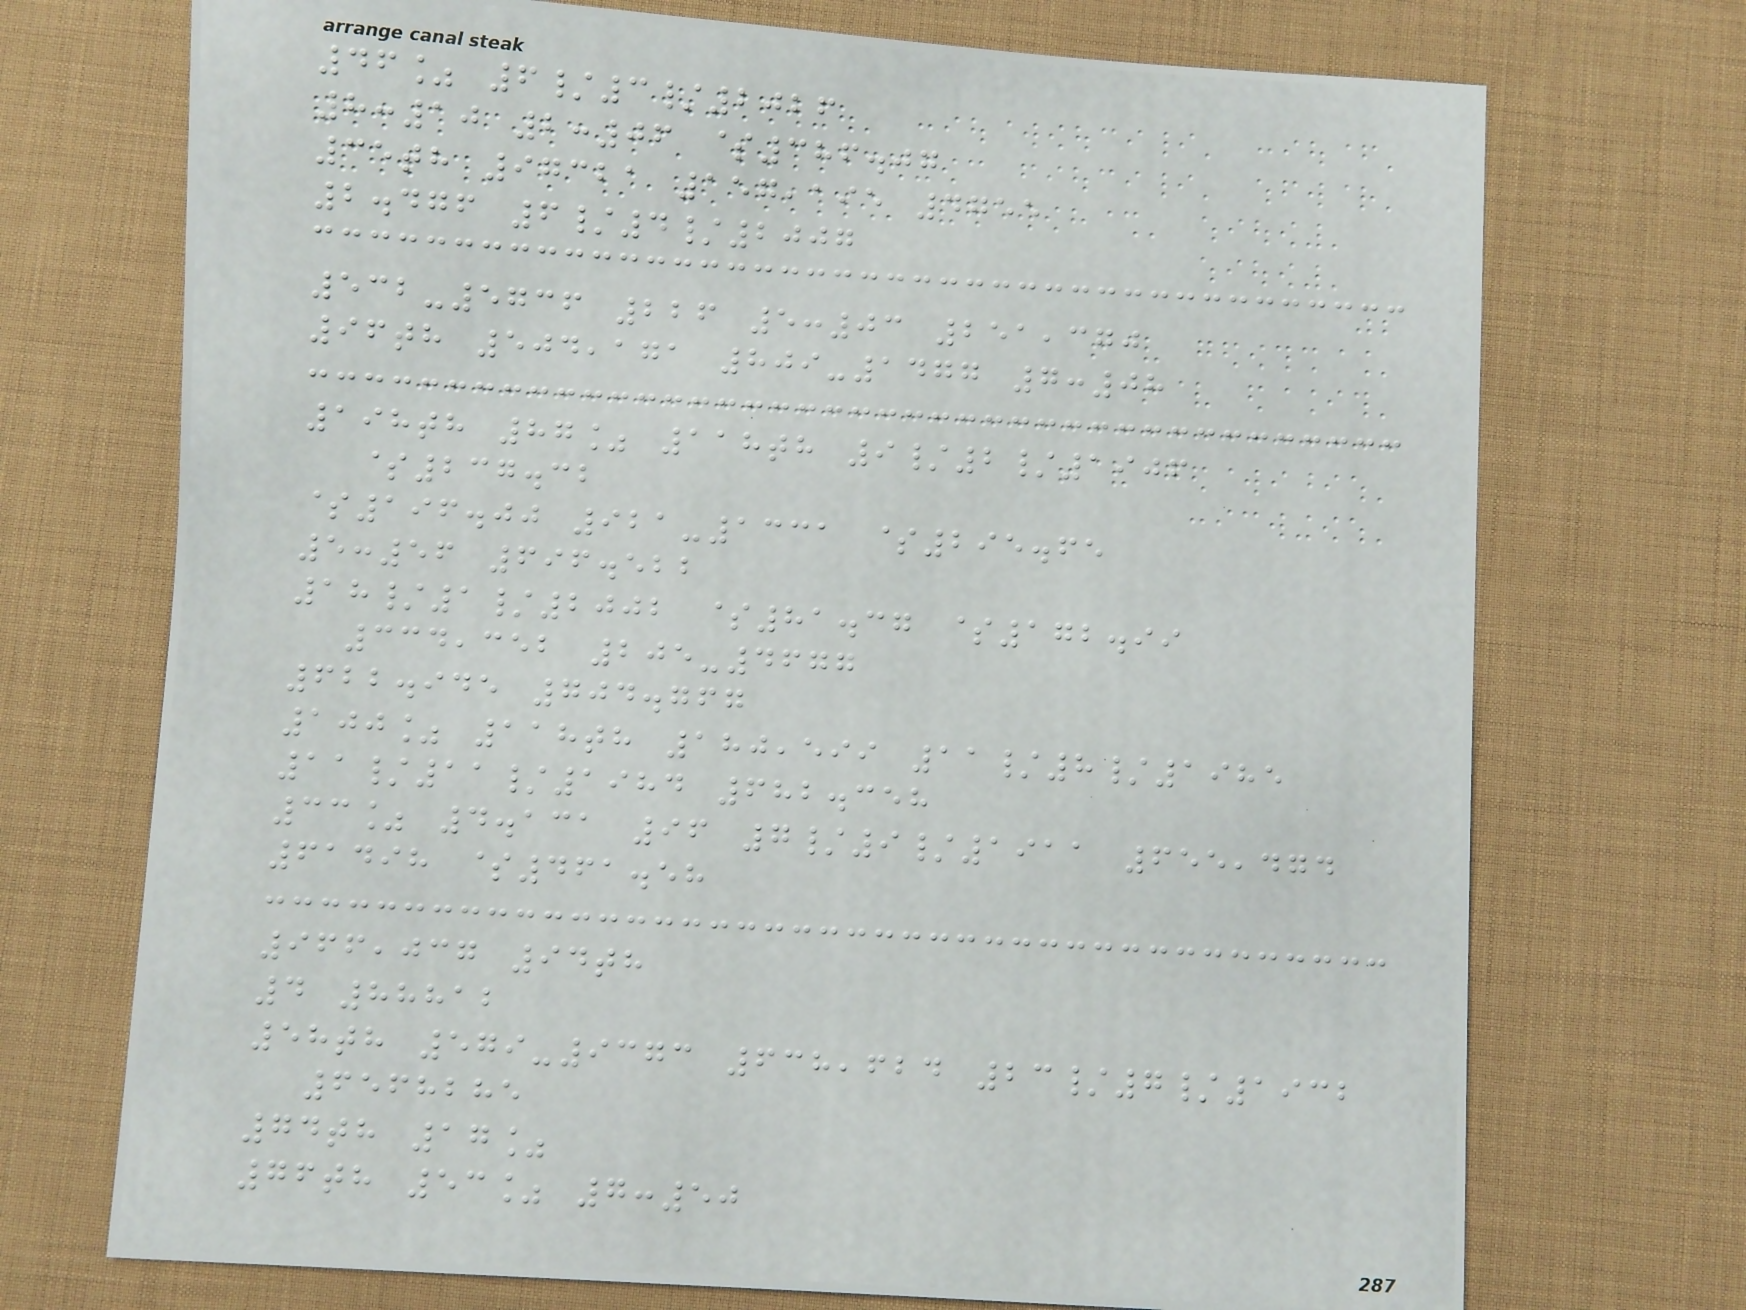46% 6/3/2026
8:10 2:06 $386.07
35th 97321 157,195 4755
2.476 6/4/2007
532-5736 226 5:03 251,370
96th 504,171 809-1477 7:08
198th 87% 118th 9/2/1906
$237.32
$196.00 921-1331 $295.65
5:56 696.522
18/1/2002 $81.37 $172.99
334,352 205-4677
622.945 704.767
100% 118th 180,599 11/8/1985
11/11/1984 682.358
33% 4.131 96 7/9/1911 655,474
61498 $461.58
966,037 94th
4 88812
58th 579-9373 638,624 23/7/1932
6568285
74th 17%
76th 53% 7:50
